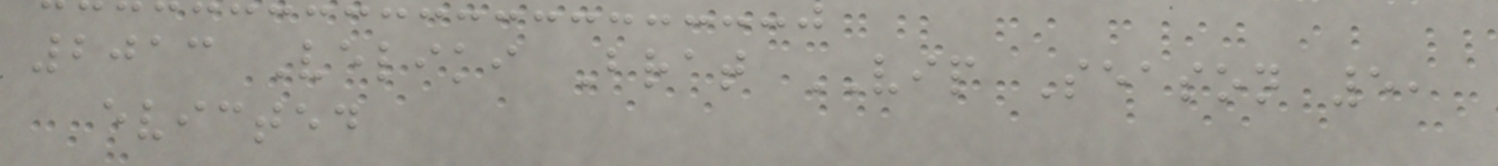2013 Veliki Brat VIP Season 5,
evicted
